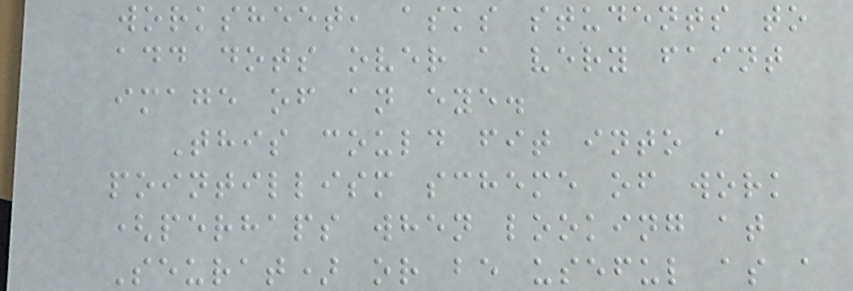worksheet, asks students to
add dots over a very faint
image of an eye.
This could fit into a
pointillism scheme of work
(perhaps when looking at
Seurat) or be useful as a
